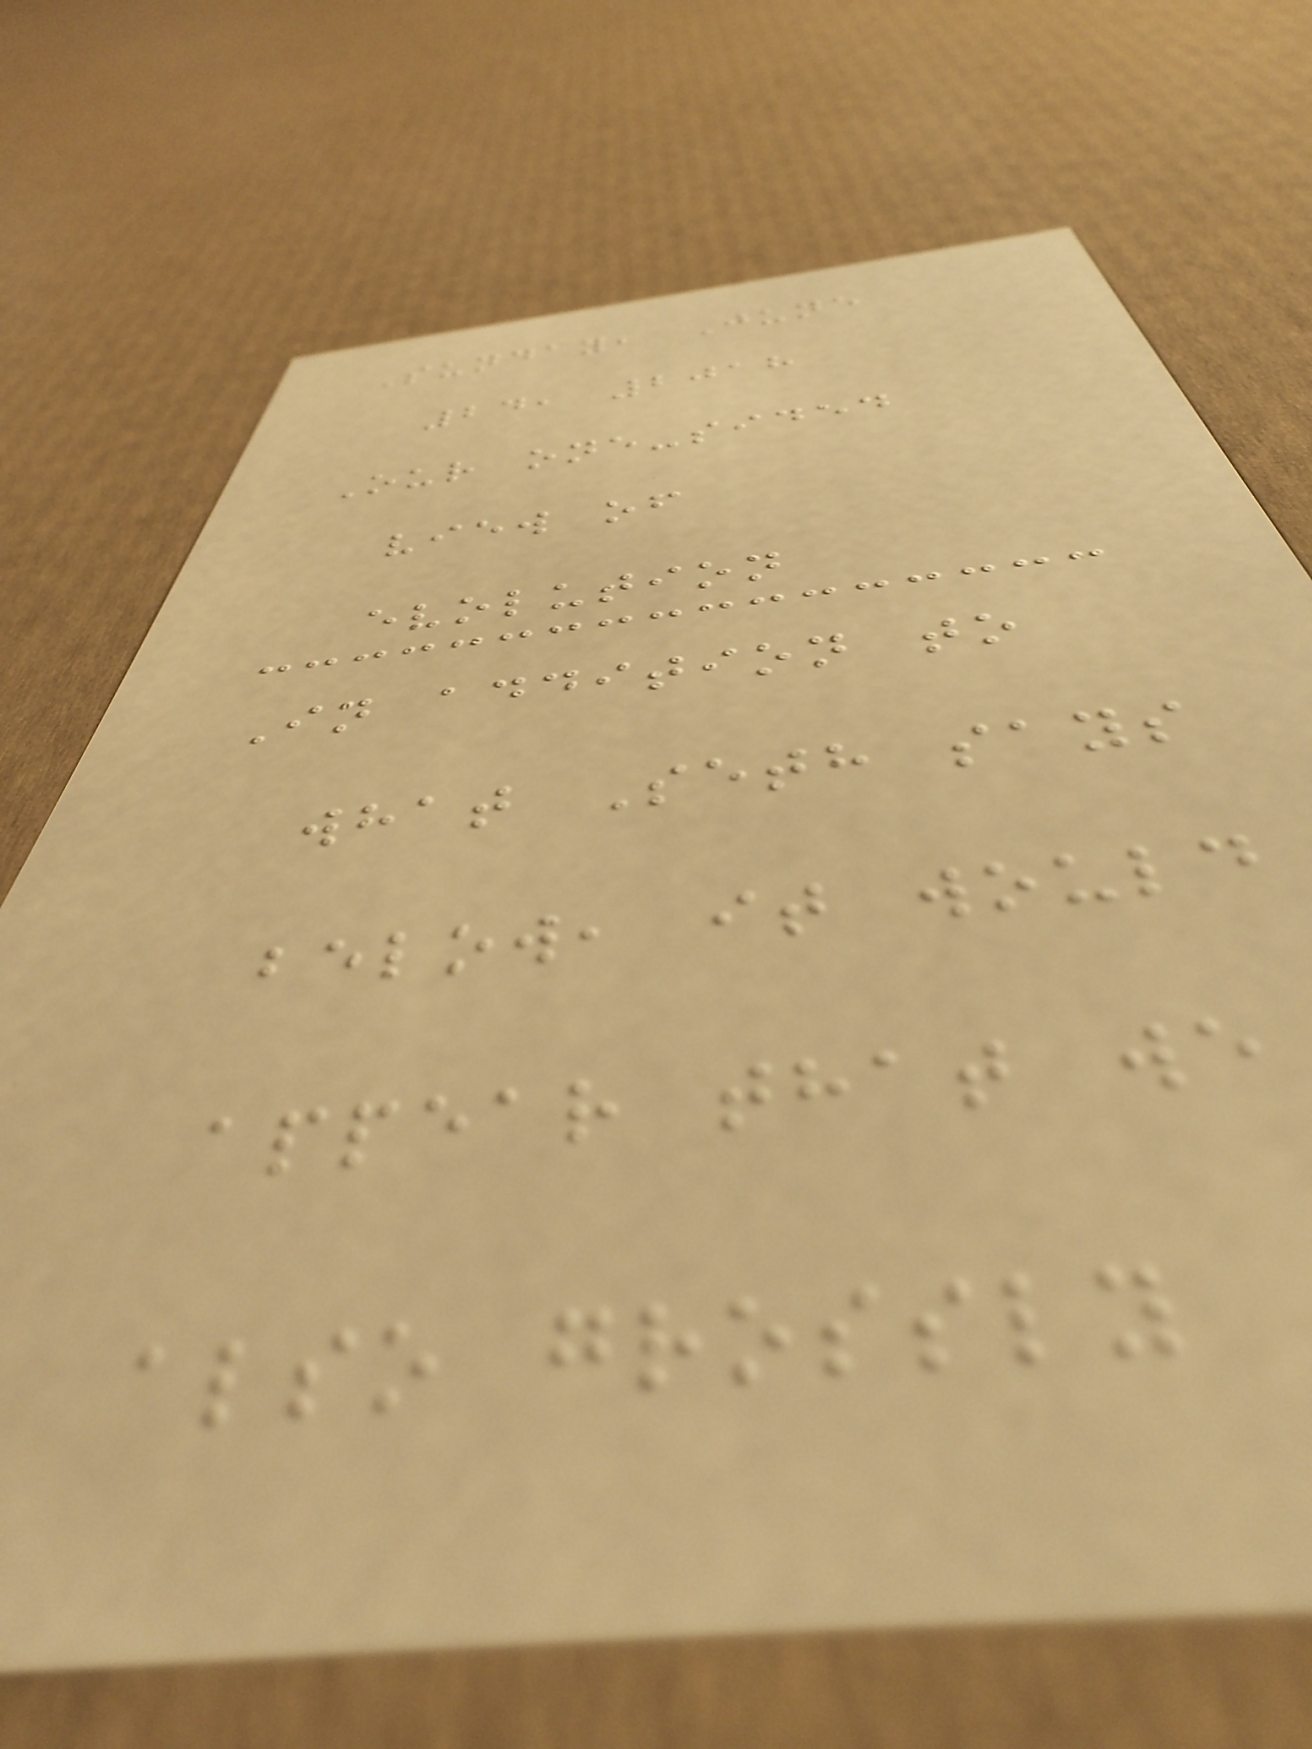Sunday, June
24, 2018
Our one-sided
view of
evolution
In addition to
what Seth says
below, it would
appear that we
also grossly
